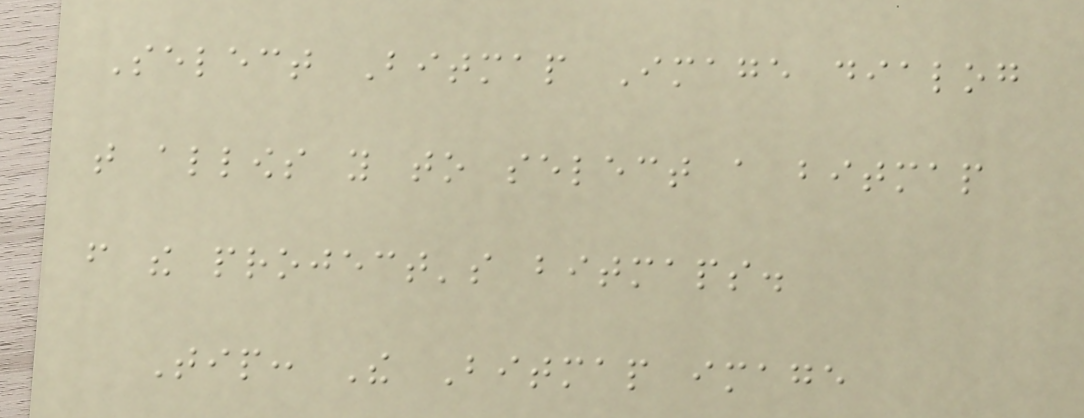Select Bitmap Image dialog
that allows you to select a bitmap
from the project's bitmaps.
Tip: The Bitmap image
